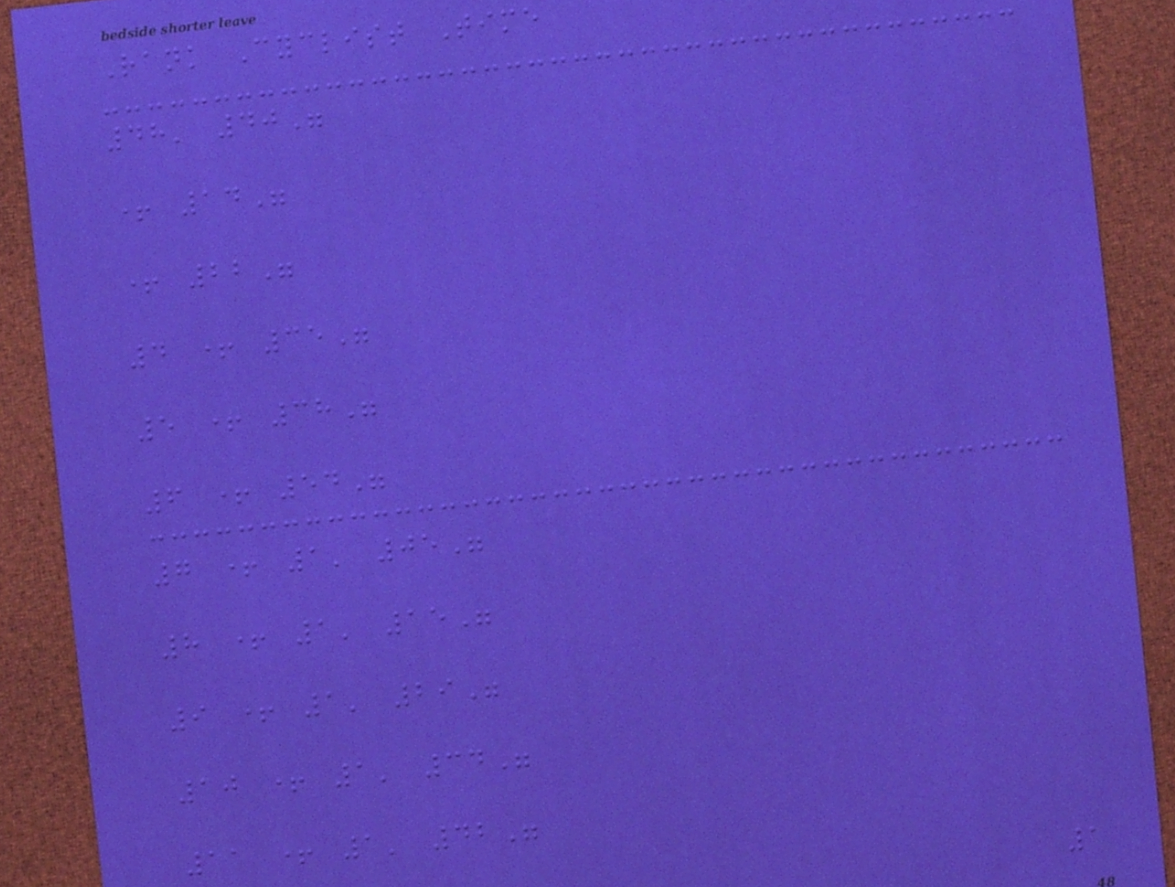Rank Cyclist Time
48' 40"
+ 14"
+ 22"
4 + 35"
5 + 38"
6 + 54"
7 + 1' 05"
8 + 1' 15"
9 + 1' 29"
10 + 1' 34"
11 + 1' 42"
1
